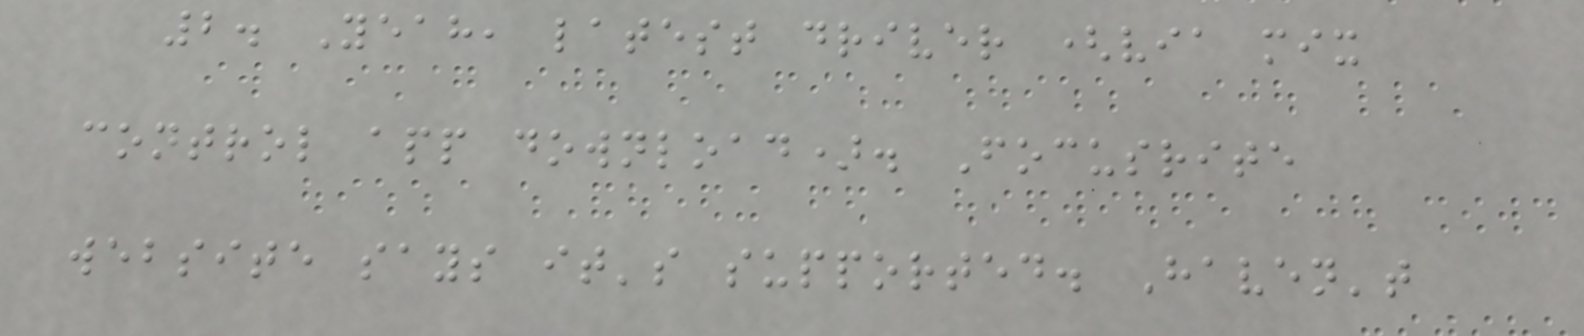2. Yeah, latest driver (via mix
control app download). Focusrite
website says it's supported. Haven't
